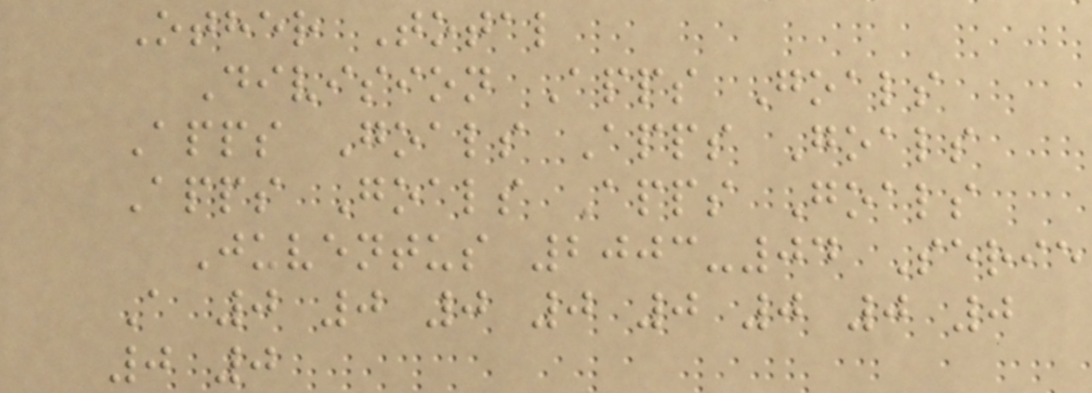Other Total
Division Apps Goals
Apps Goals Apps Goals
Apps Goals Apps Goals
Juventus 2003-04 Serie
A 0 0 0 0 0 0 0 0
0 0
